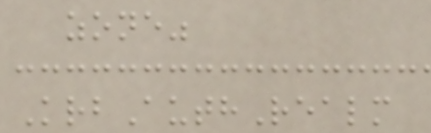zone"
KrbAuthRealm
